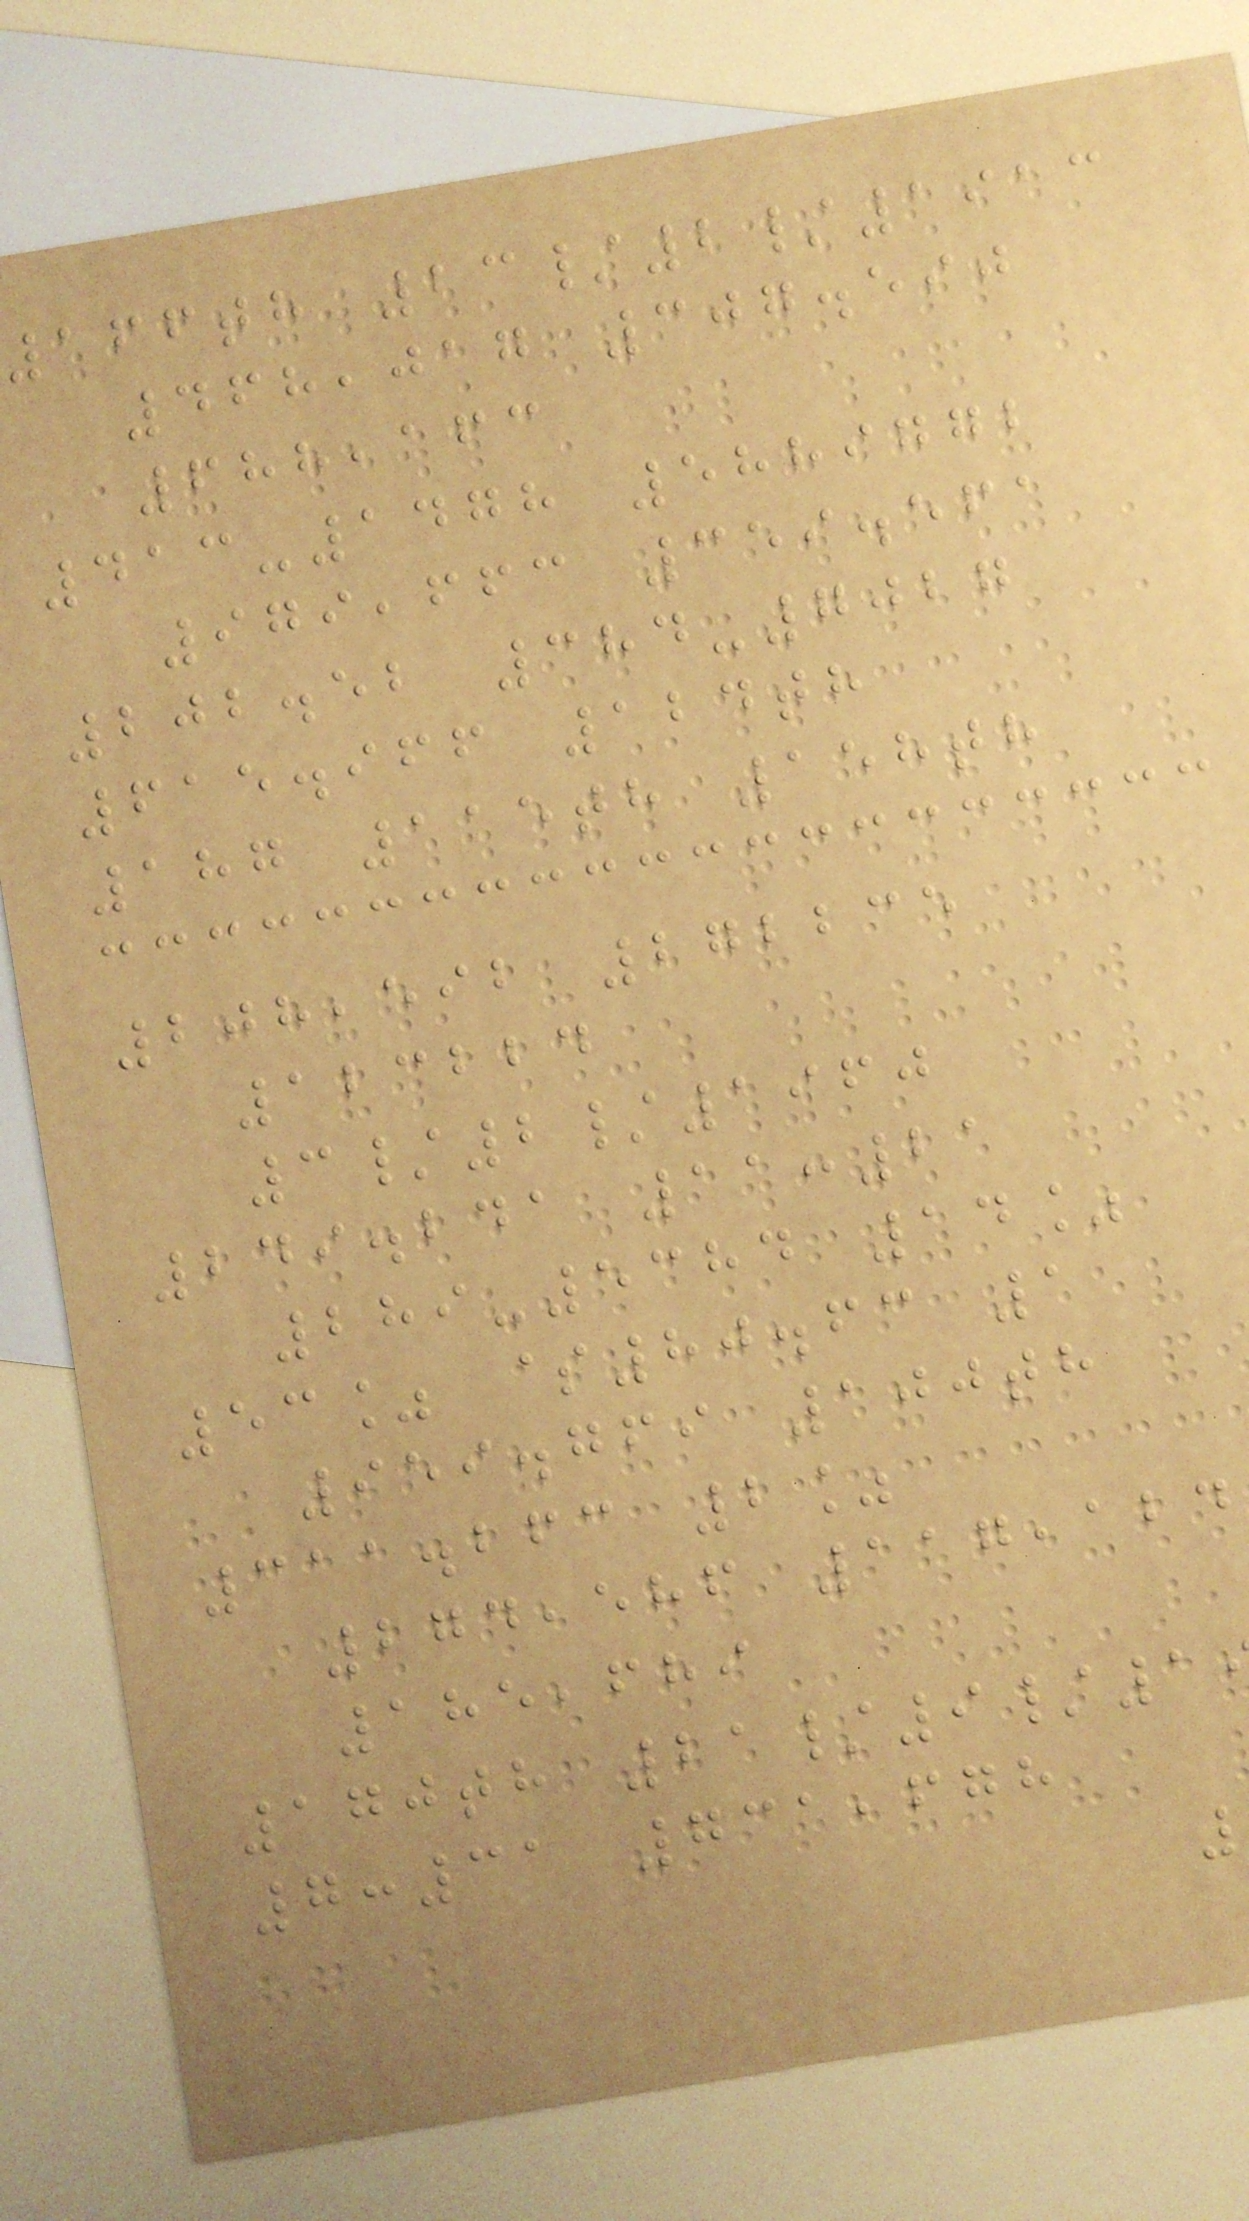166th 23/2/1913
468,017 307.590
688,163
413-1478 5889772
979,663 359.561
202.52 384-7027
615.966 124th
187 115th 158th
208,592 272235
123224
3/2/1960
249.241 11:21
289-5384 14%
53% $80.63 1
959.769 100th
311.263 2%
274,586 117,124
185,689
170th 21/9/1
7:31 731,678
